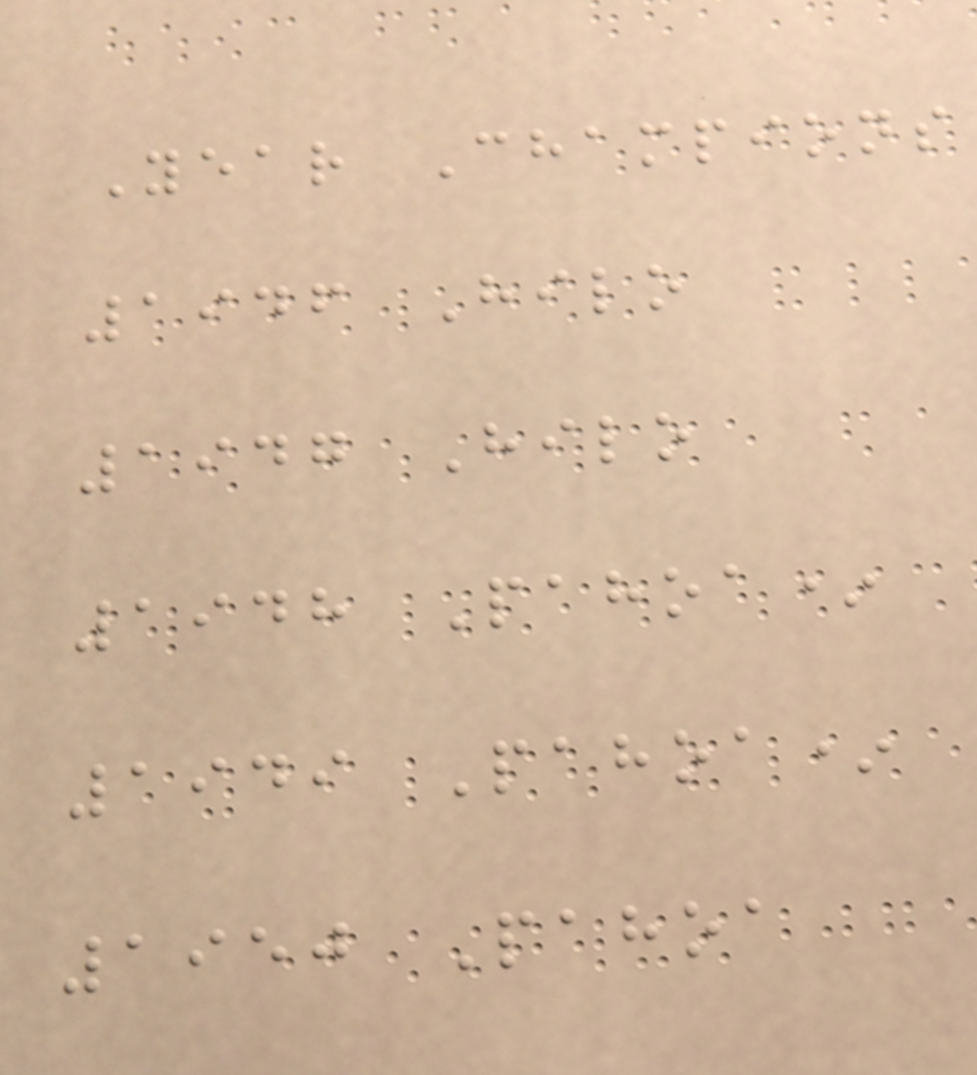Year Champions
1946 Hilo
1947 Hilo
1948 Pahoa*
1949 Pahoa*
1950 Pahoa
